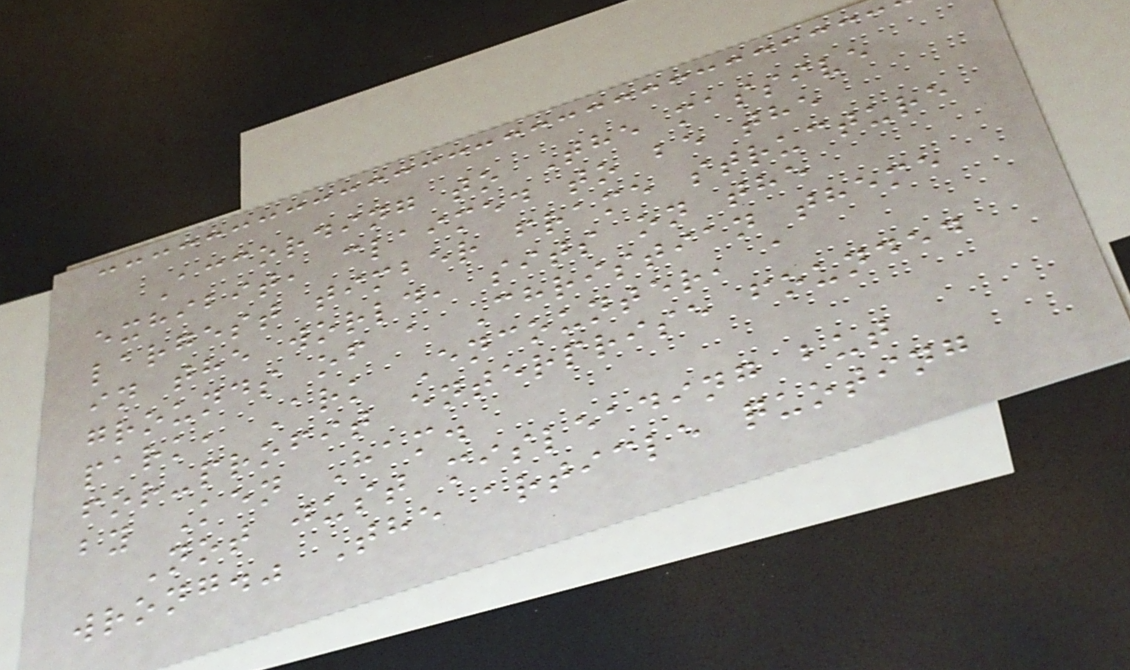According to The massive
exhibit, claimed to be the
largest timber frame structure
in the world, sits on the
grounds of a Christian theme
park, Ark Encounter, a
for-profit enterprise founded
by Ken Ham.
Not just misleading but
wrong." The article quoting
